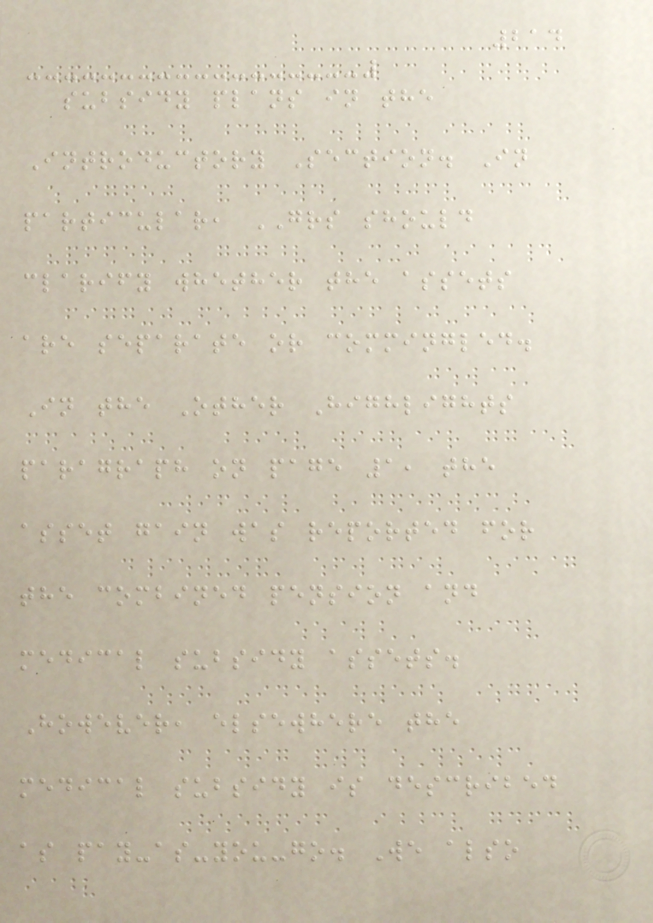214
subsidy plans in the
Introductory Section. In
particular, GRS should
clarify whether the assets
are separate or commingled.
In the Other Highlights
paragraph on page 1, the
asset gain was reported for
the combined pension and
medical subsidy assets.
However, elsewhere the
medical subsidy is described
as pay-as-you-go. We also
